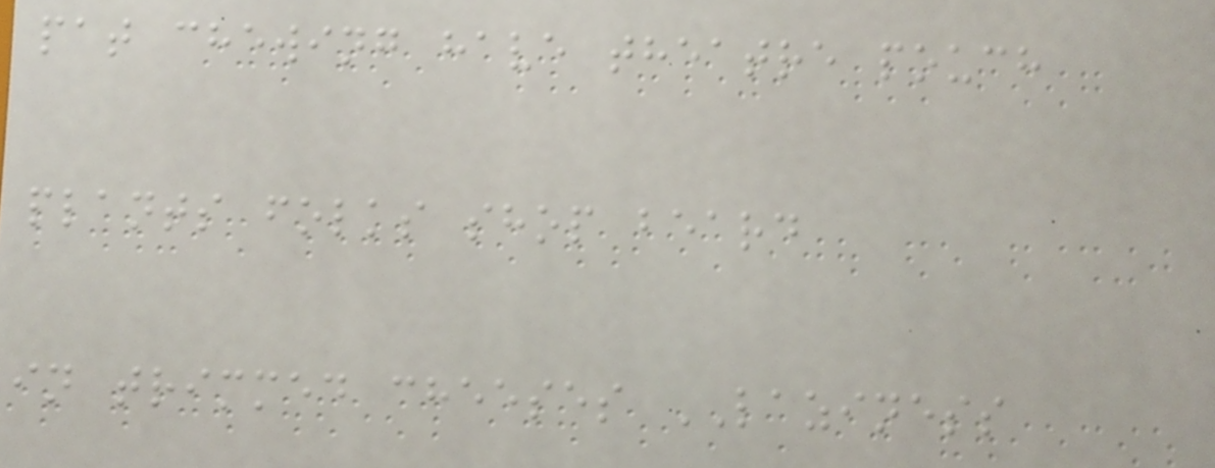pat chewing have theatre pouch
plants folks shop beard
in trimmed cheeses LAZINESS
